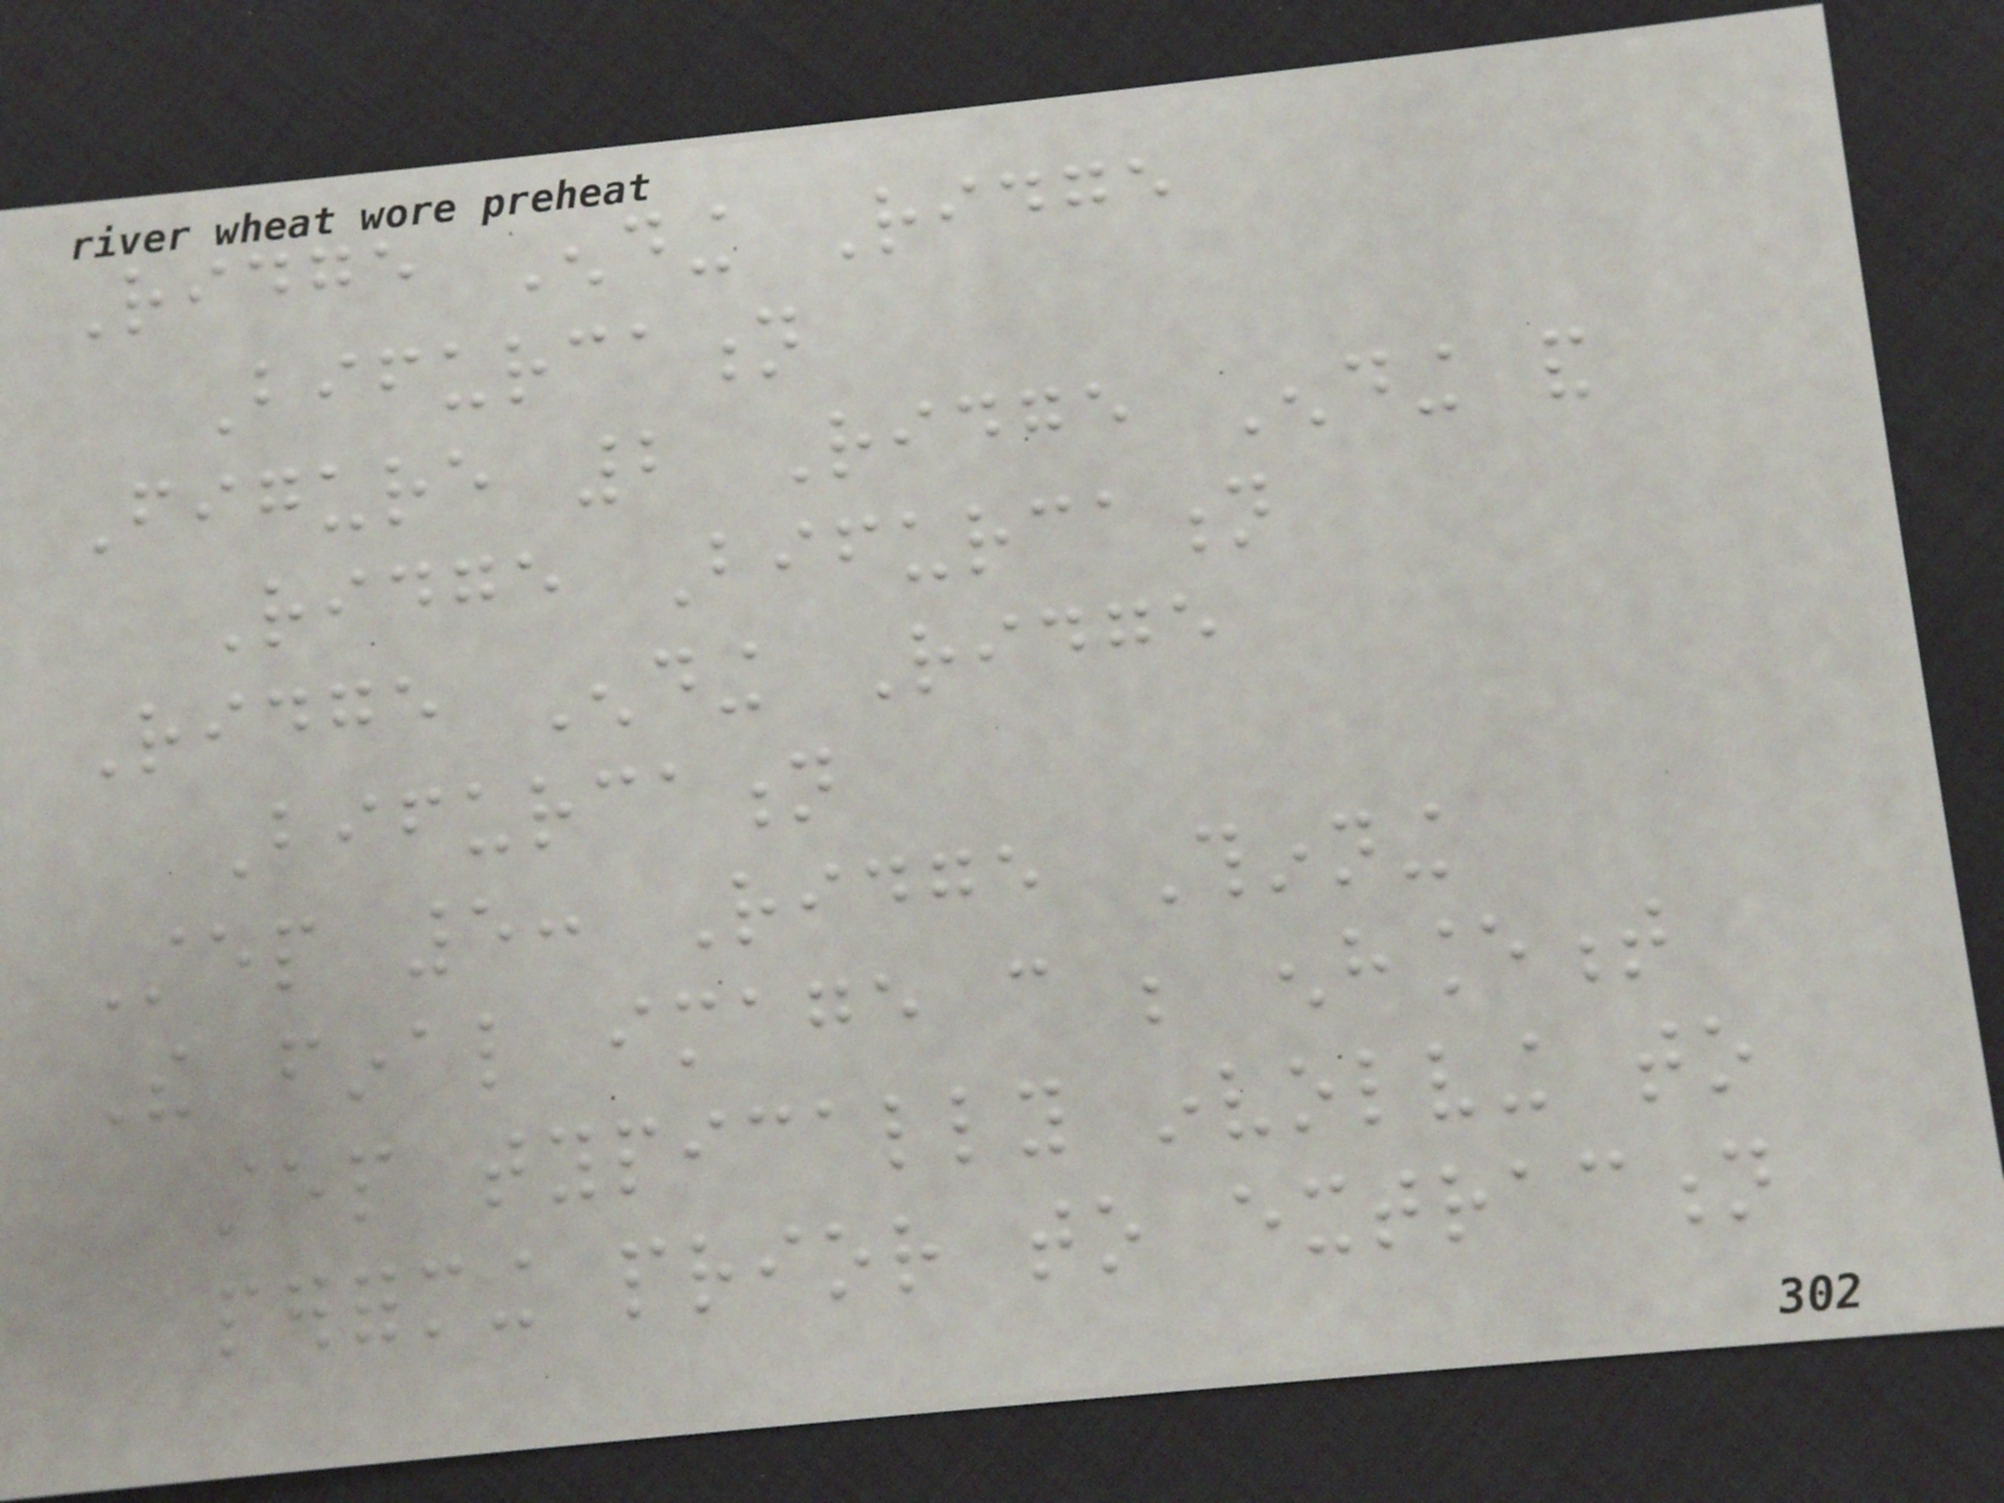Ridge Ending Ridge
Bifurcation
Figure 2 Ridge Ending and
Ridge Bifurcation
Ridge Ending Ridge
Bifurcation
Step 5: Ridge Thinning
The final image can be enhancement
step typically involving to
performing prior to extraction
